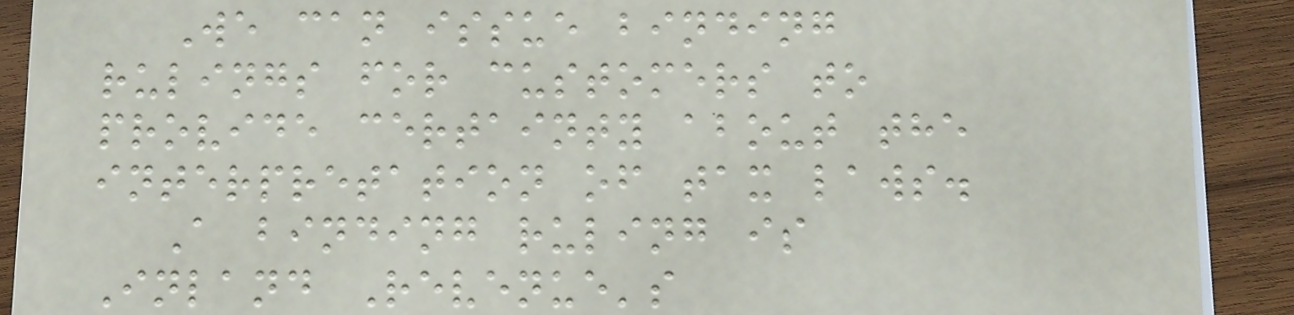We can issue binding
rulings for customers to
provide certainty about the
interpretation of tax laws.
A binding ruling is
Inland Revenue's
